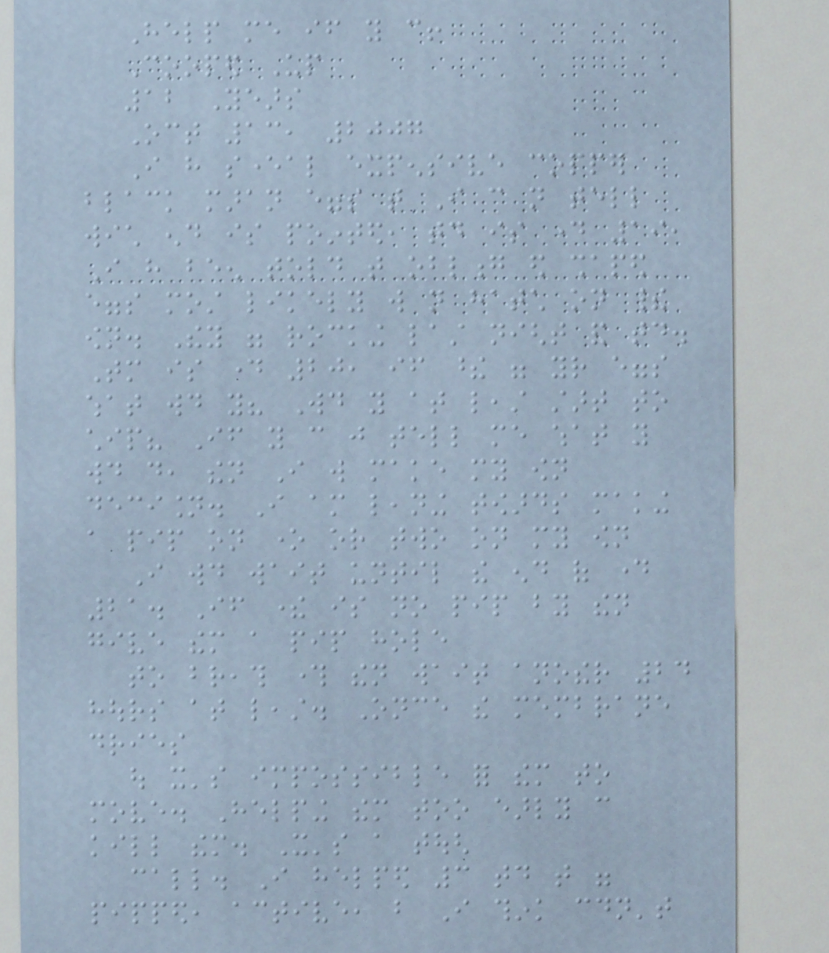Help me if you can!
Cooped Up
12 Years
Oct 13, 2007
I have several expensive copper
black maran eggs that I can not tell
wich end is pointed, today is day 19,
I have been told that oblong ed shaped
eggs most likely will not hatch on their
own. They were rocking last night and today.
Tomorrow is day 20, if these were your eggs
what would you? Would you at least start to
chip? If you can just tell me what you
would do, then I will make my own
decision. I am leaning towards making
a pip on one or two on my own
I would wait until the end of day
21. If there is no pip by then
give them a pip hole
to breath through then wait another 24
hours at least. Once the membrane
dries
out it's impossible for them to
move. Helping them too early can
kill them. It's a tough
call. I helped 3 today that were
pipped, active, but I think couldn't
